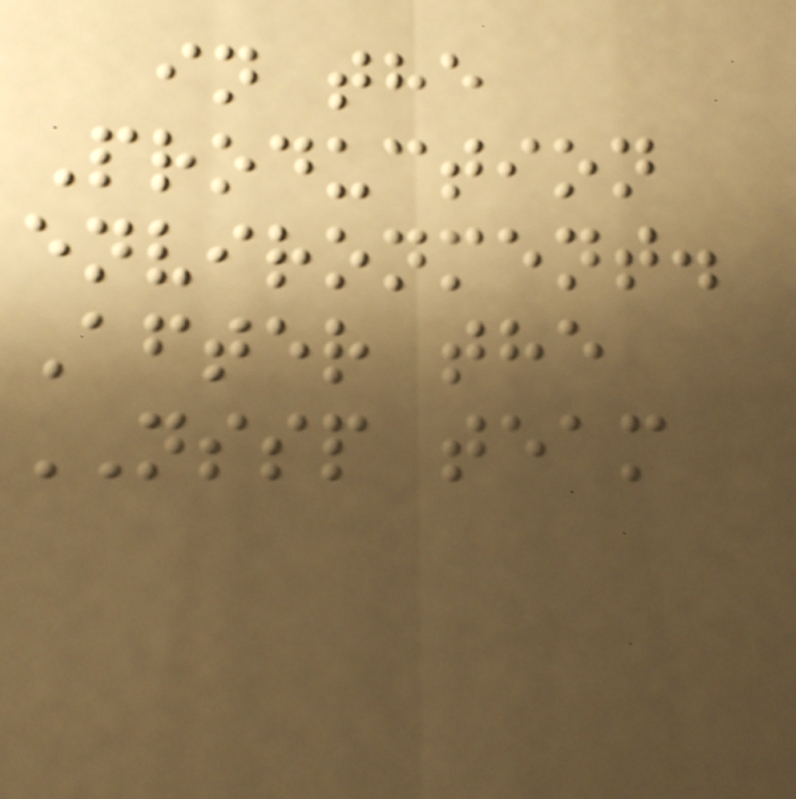in the
Production
environment.
After the
NSSP team
